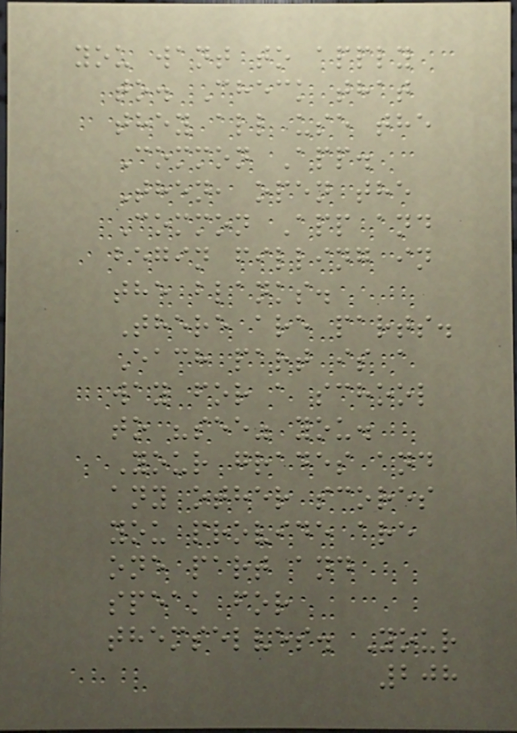you want to apply
to. Check that
they all use the
Common App.
Then, open the
Common App and
begin filling in
the blanks.
There are parts.
Each part is a
way for a school
to "see" you.
Your grades and
any other scores
you provide are
one part and
speak for
themselves. Your
208
